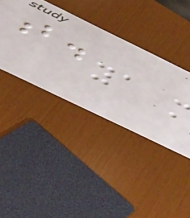b.
